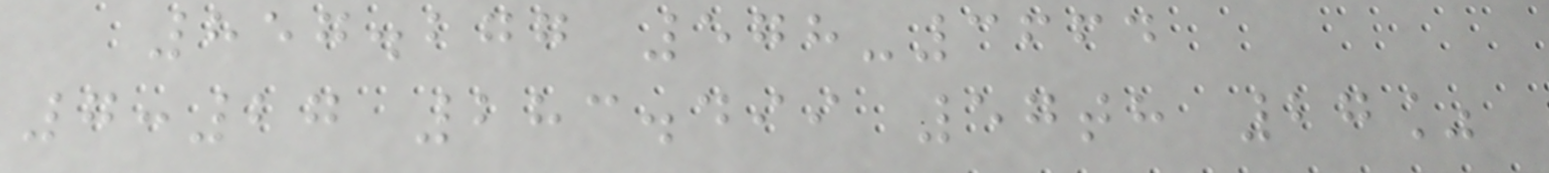857.277 578-3664
7:27 283.499 57th 27%
